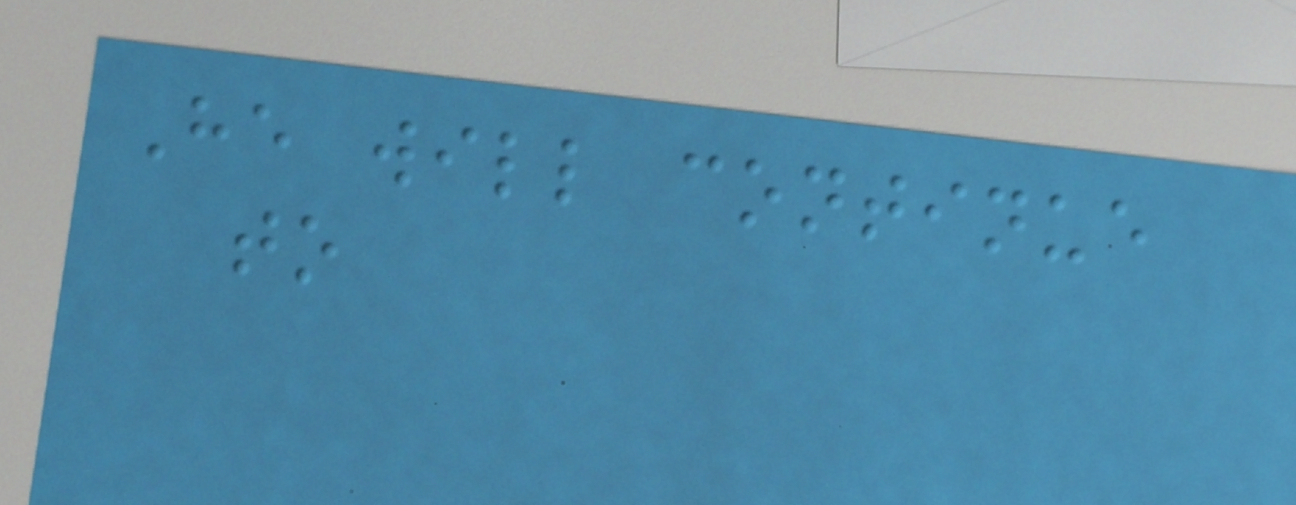He will continue
to
